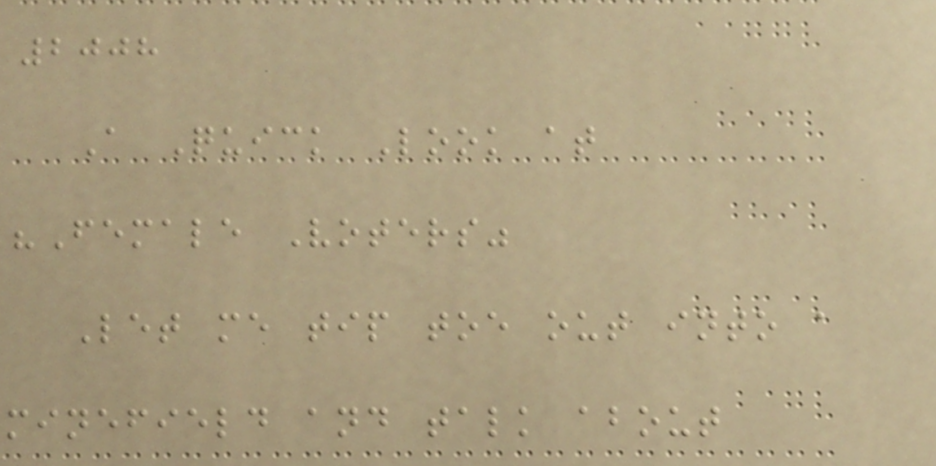2008
A Quick Look at
"Female Voters"
Let me tip toe out into a
minefield and talk about
